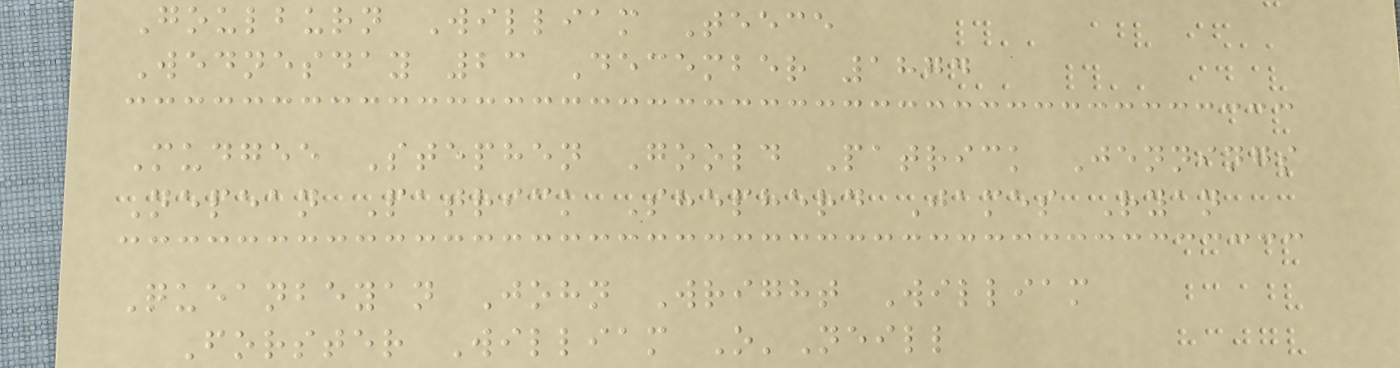Goulburn William Teece
Wednesday 23 December 1874
Mudgee Stephen Goold Patrick Jennings
Nepean Patrick Shepherd James Ryan
Queanbeyan John Wright William
Forster William O'Neill
